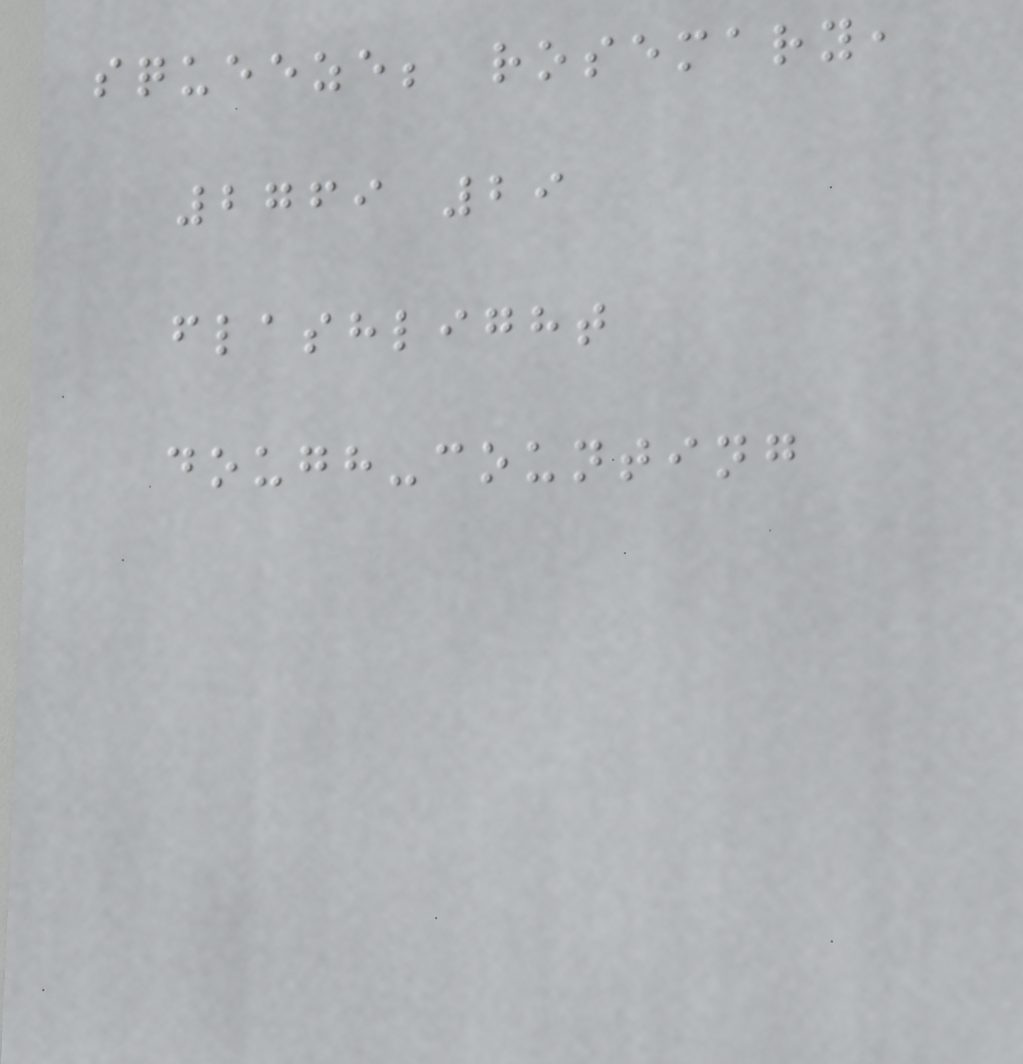squeeze; rosemary,
2769 29
flashlight
dough-counting
